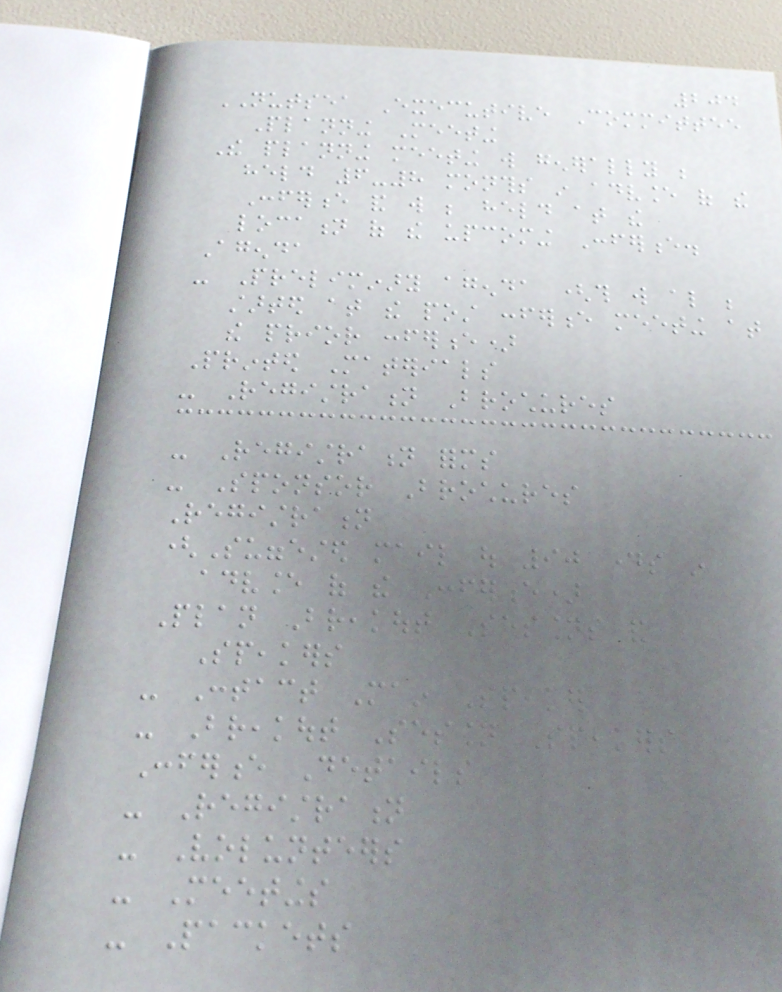204
NUTSEA Executive Committee
Planning Meeting
The planning meeting will generally be
held 6-8 months in advance of the
Conference and will be held at the
location of the upcoming Conference.
Agenda
- Preliminary agenda (this will also be
started at the post conference meeting at
the prior conference)
Printed Materials
- Registration Brochures
- Registration forms
- Sponsor Brochures
Registration
(Suggested mail out 90 days in
advance of the Conference)
Plan Breakout Sessions and
Speakers
- Contact Main Speaker
- Breakout Session Speakers
Conference Details
- Registration
- Volunteers
- Meetings
- Packets
